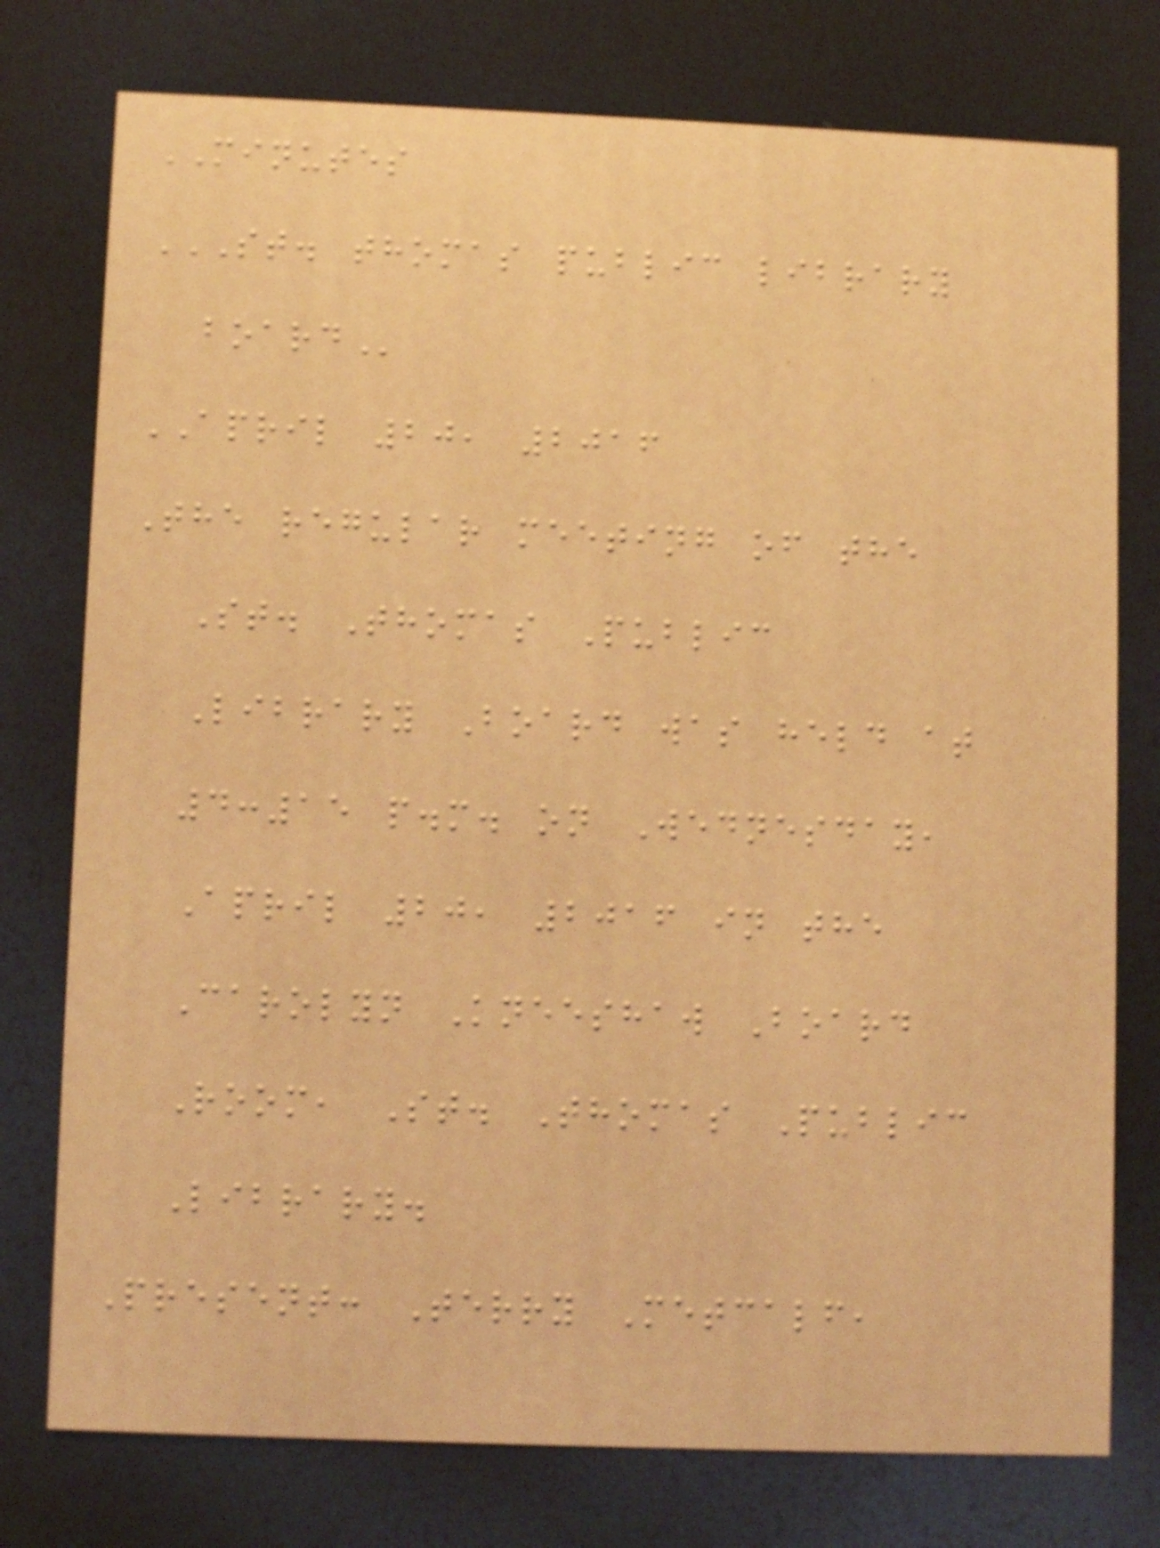MINUTES
ST. THOMAS PUBLIC LIBRARY
BOARD
APRIL 20, 2016
The regular meeting of the
St. Thomas Public
Library Board was held at
4:15 p.m. on Wednesday,
April 20, 2016 in the
Carolyn Kneeshaw Board
Room, St. Thomas Public
Library.
Present: Terry Metcalf,
